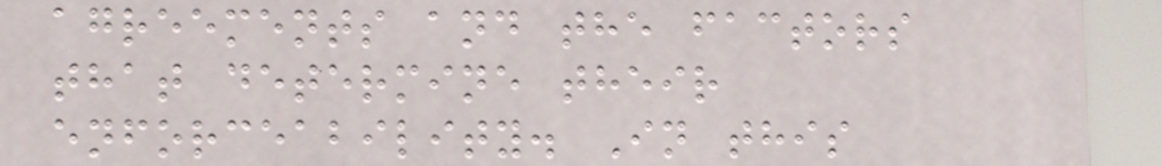agreements and the factors
that determine their
enforceability. In this
